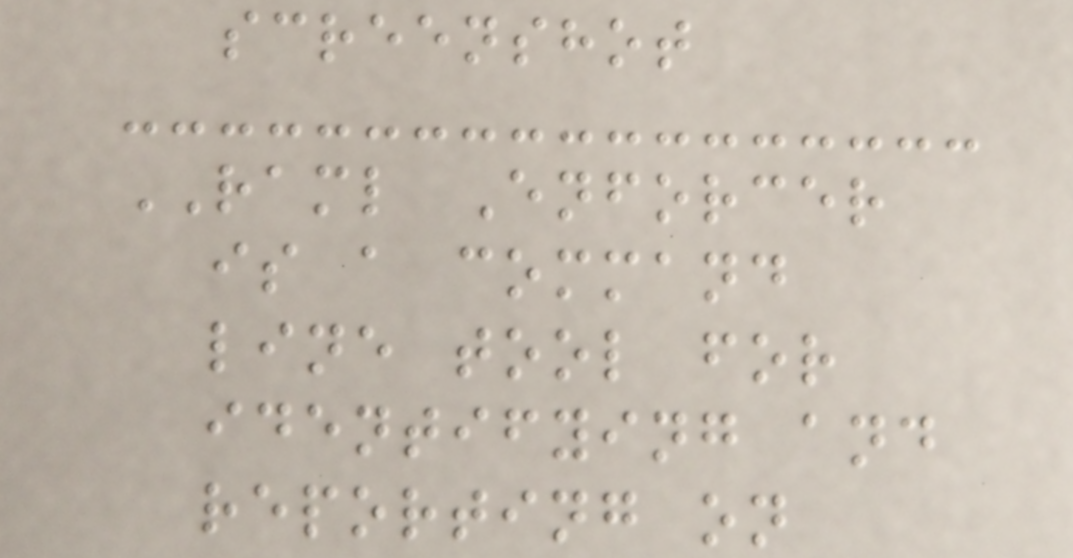screenshot
RAML Enforcer
is a command
line tool for
identifying and
reporting on
